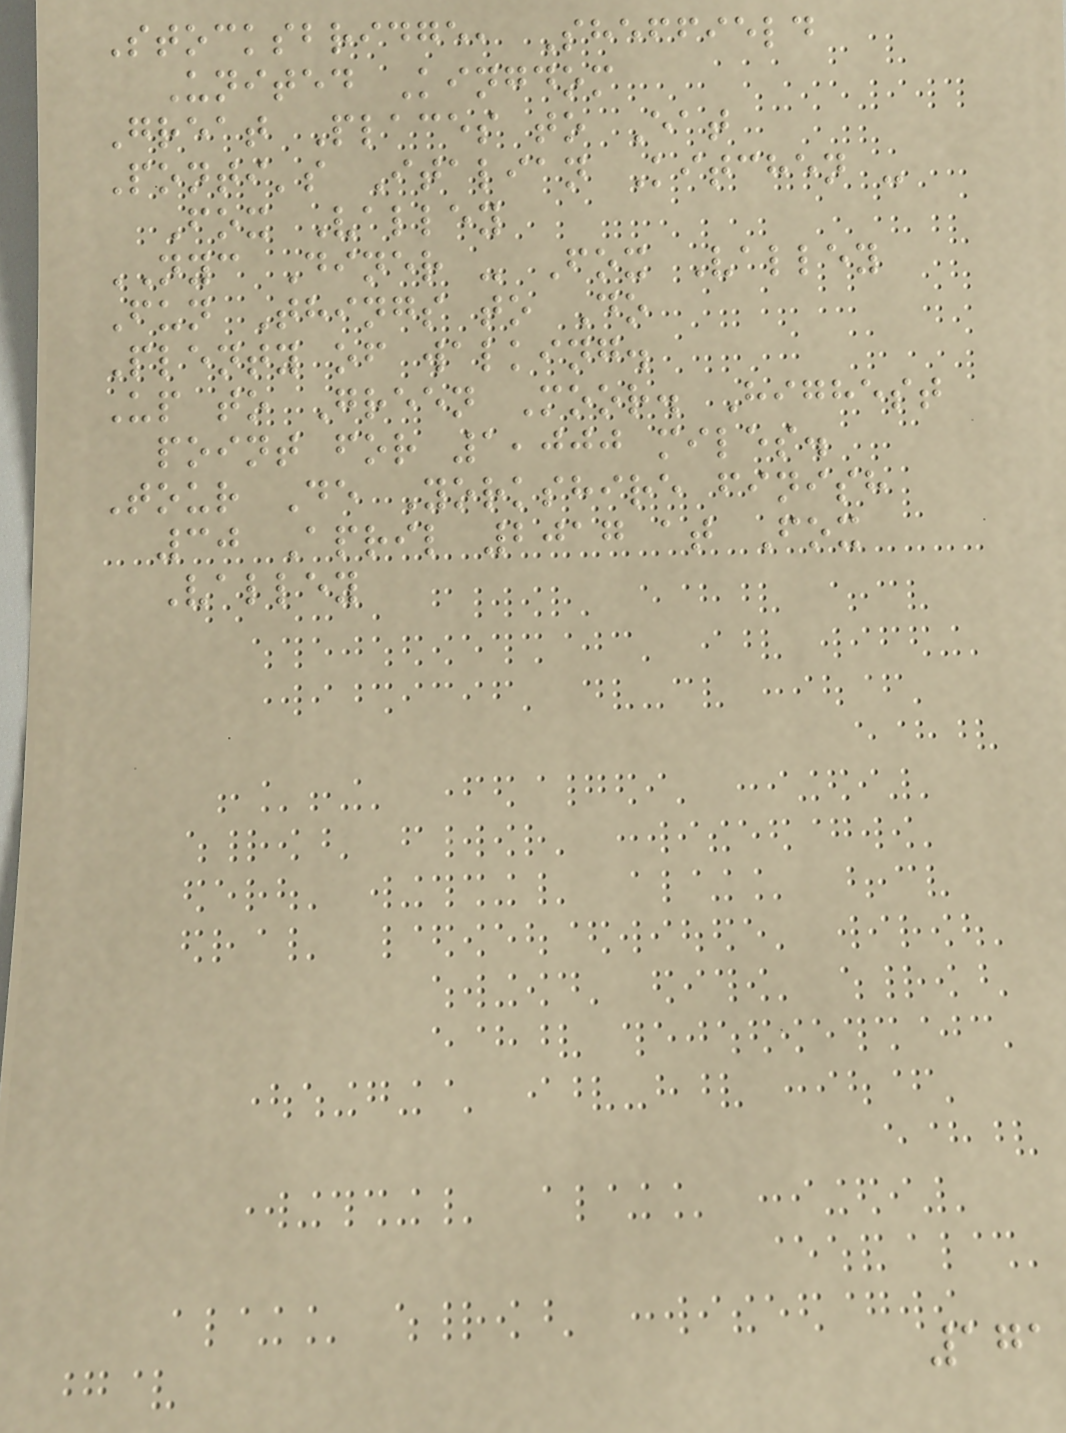Stocksbridge, Sheffield
United Kingdom
Great Places to Eat
Ponti's Italian Kitchen -
Fox Valley
NYC Diner - Fox Valley
Fun Things to Do
Plenty of walking.
Up to Green Moor. Highest
point for 1,000 miles.
Tour De Yorkshire finish
30 April 2017 at Fox
Valley
171
